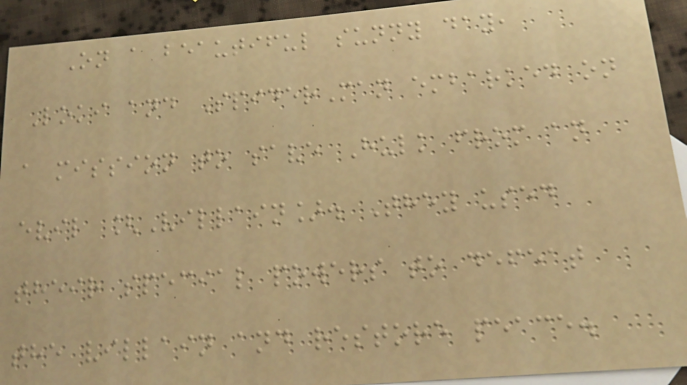On a beautiful sunny day,
Loki and SpiderMan embarked on
a mission to save Hulk from an
evil [Villain]. They used
their special powers to defeat
the villain and restore peace.
